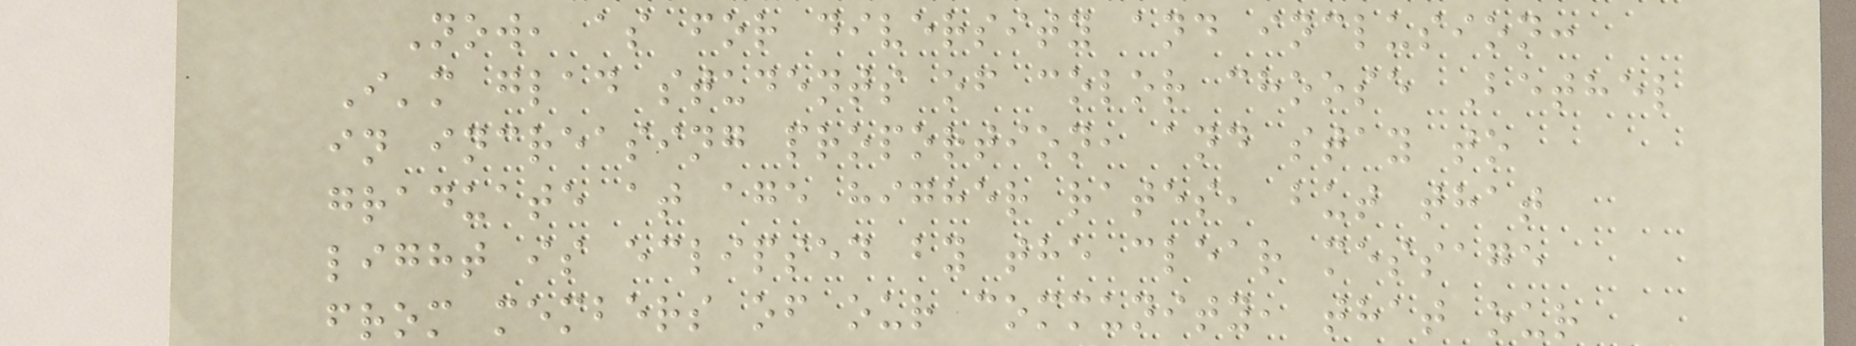Now, as for diversity and inclusion:
I'm glad students of color choose Bethel
in increasing proportion, and stay to
graduate at age higher rates, but that
light is eclipsed by the clear message
from members of our community, that our
